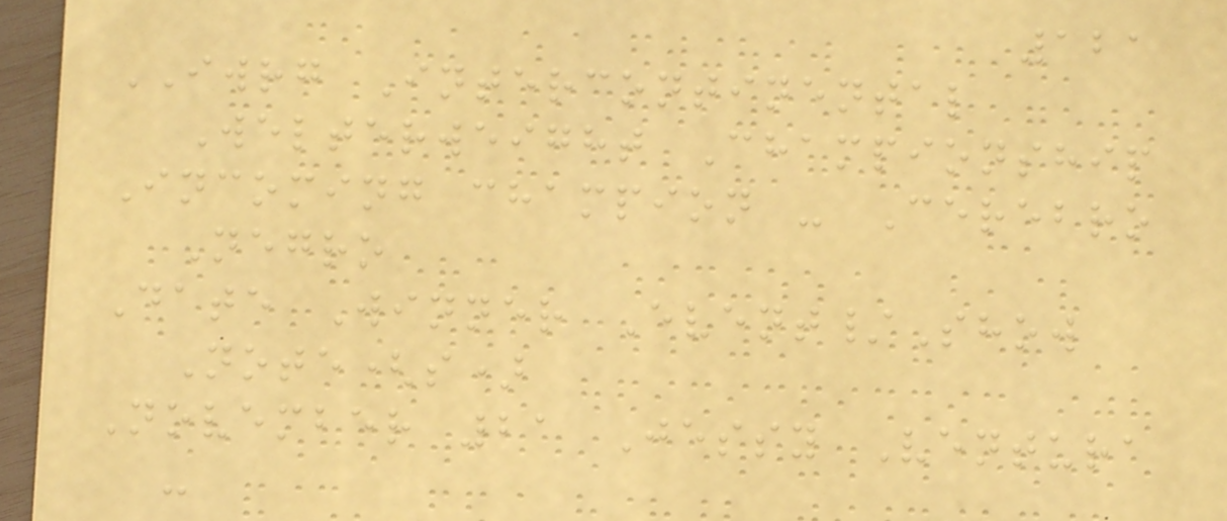121
IWRG Intercontinental
Welterweight Championship
Incoming champion - Cerebro
Negro
Date Winner Event/Show
Note(s)
November 21 Jessy Ventura
-
